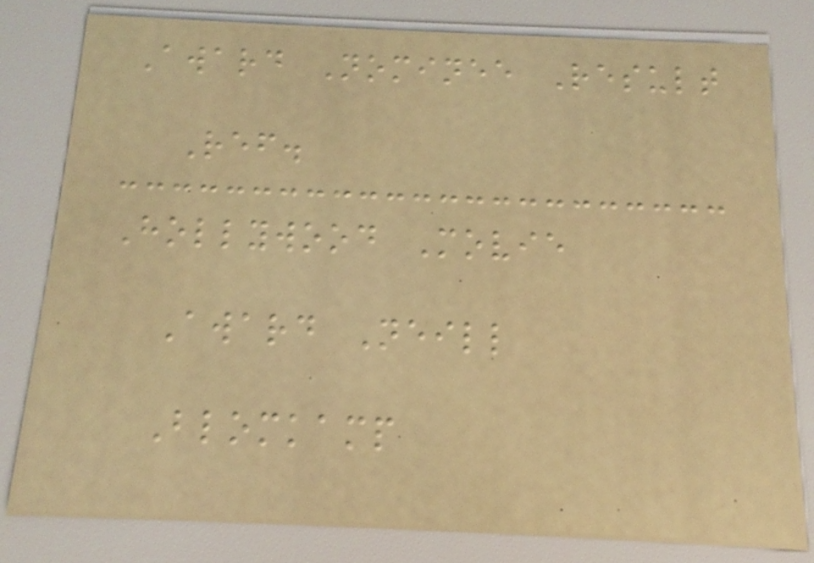Award Nominee Result
Ref.
Hollywood Movie
Award Neill
Blomkamp
